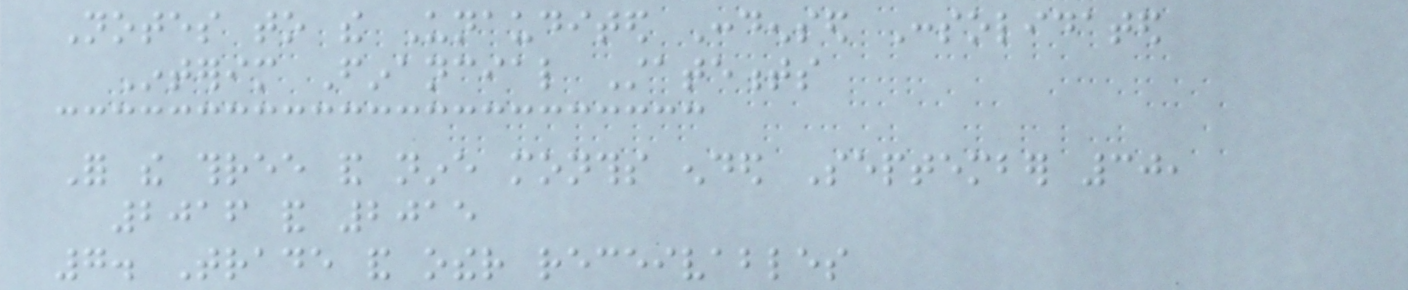Notes to the Unaudited Condensed Consolidated
Interim Financial Statements
For the three and nine months ended September 30,
2016 and 2015
7. Trade and other receivables
